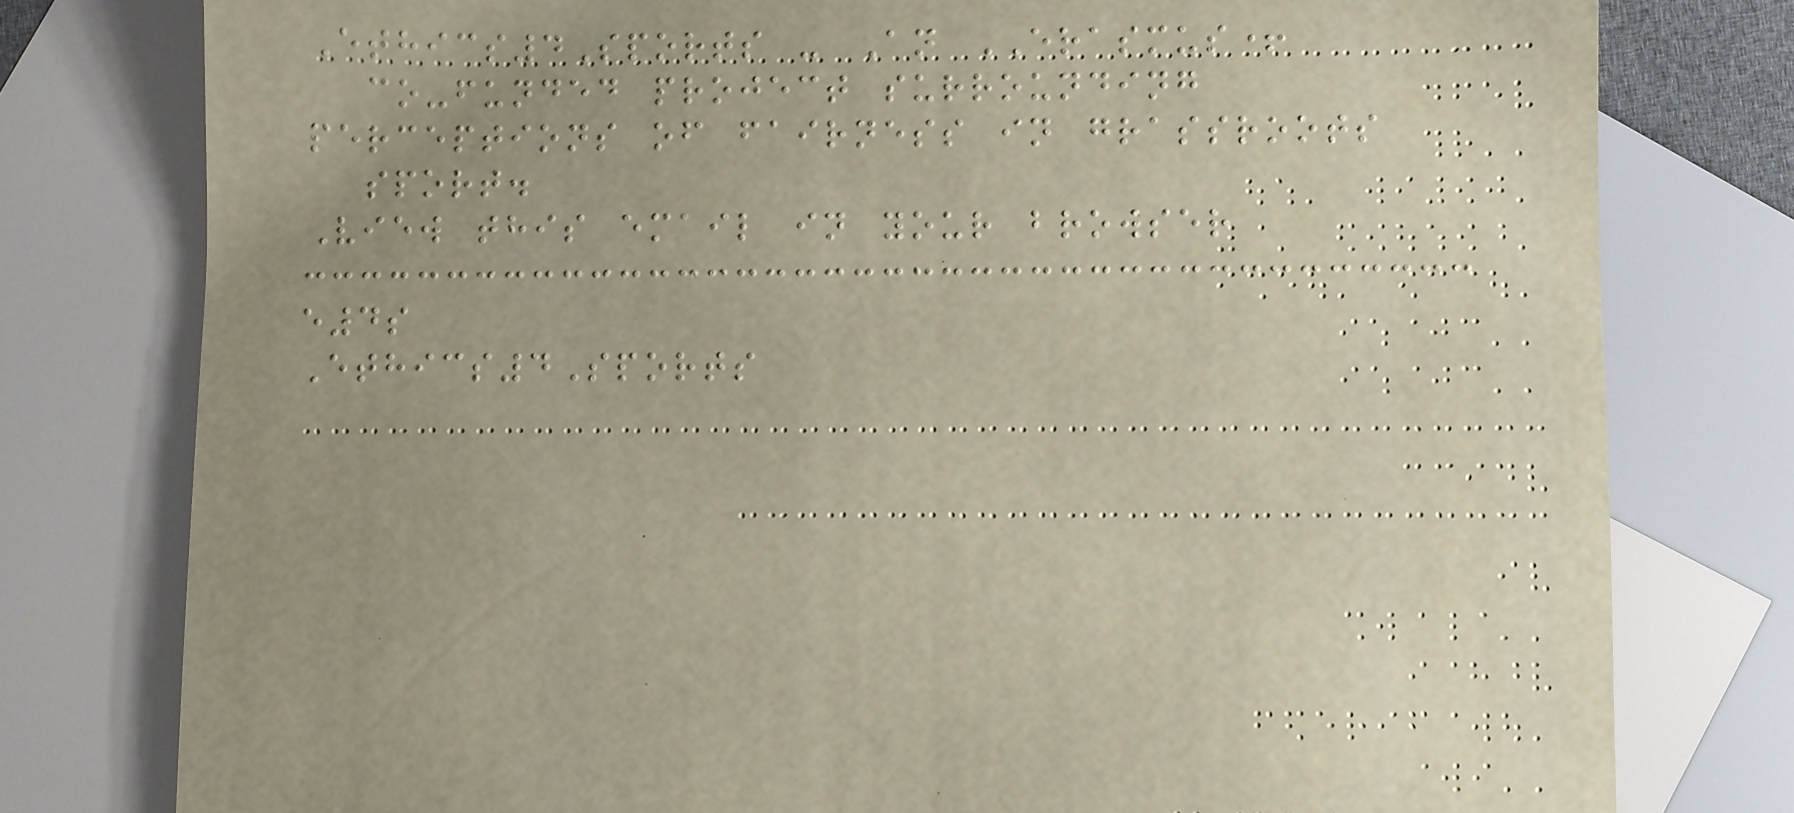Ethics4Sports - An ERASMUS+
co-funded project surrounding
perceptions of fairness in grassroots
sport.
View this email in your browser
e4s
Ethics4Sports
